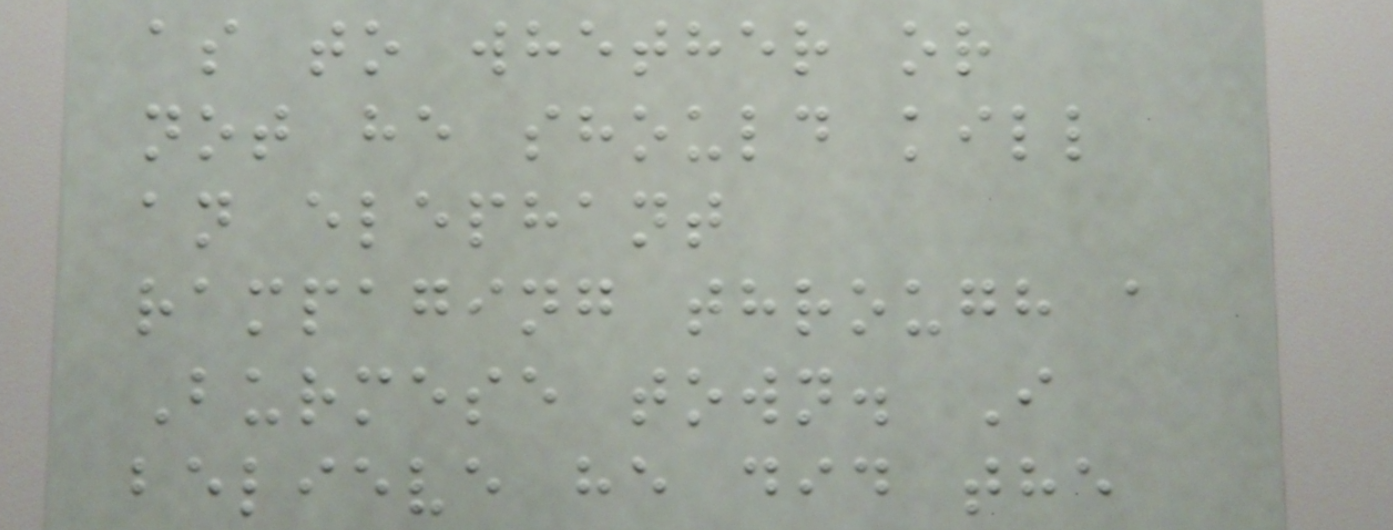as to whether or
not he should kill
an elephant
rampaging through a
Burmese town. I
believe he did the
